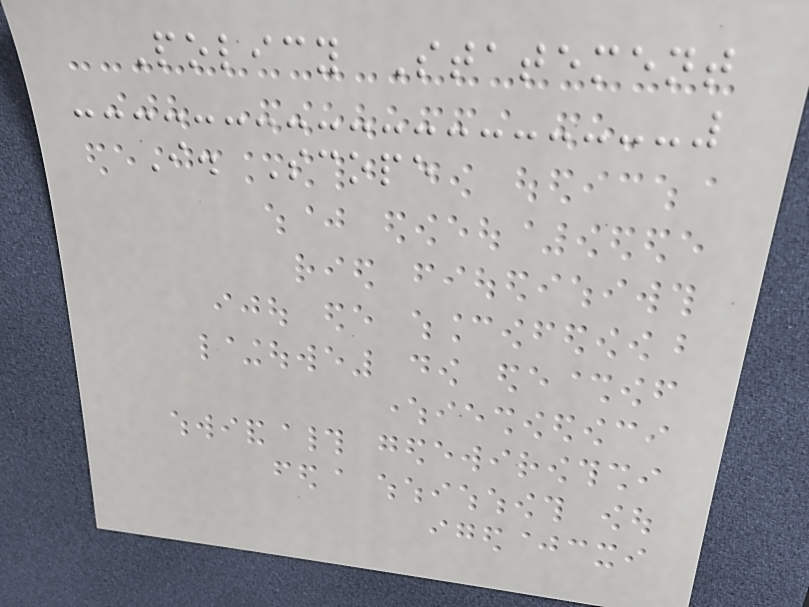Policy Statement
I. Scope
